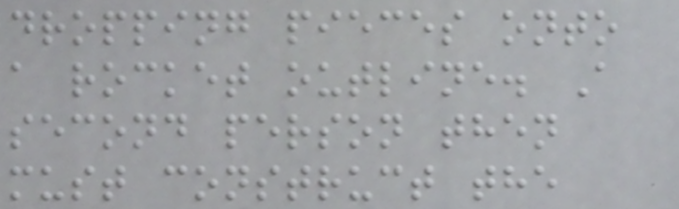dropping pieces onto
a rocket outline. A
second person then
must construct the
